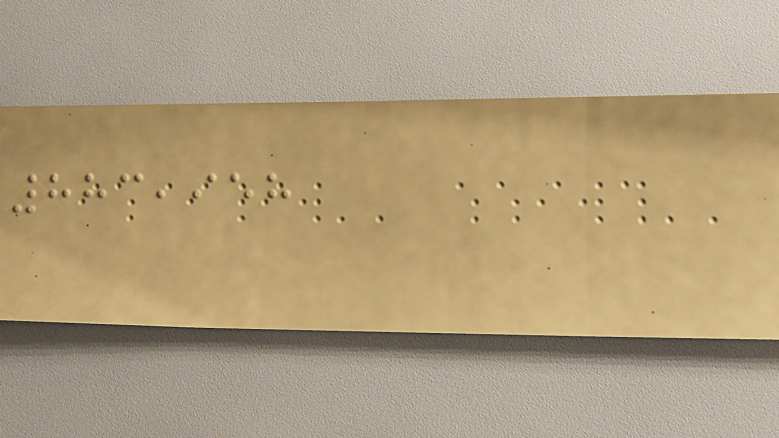883,958
